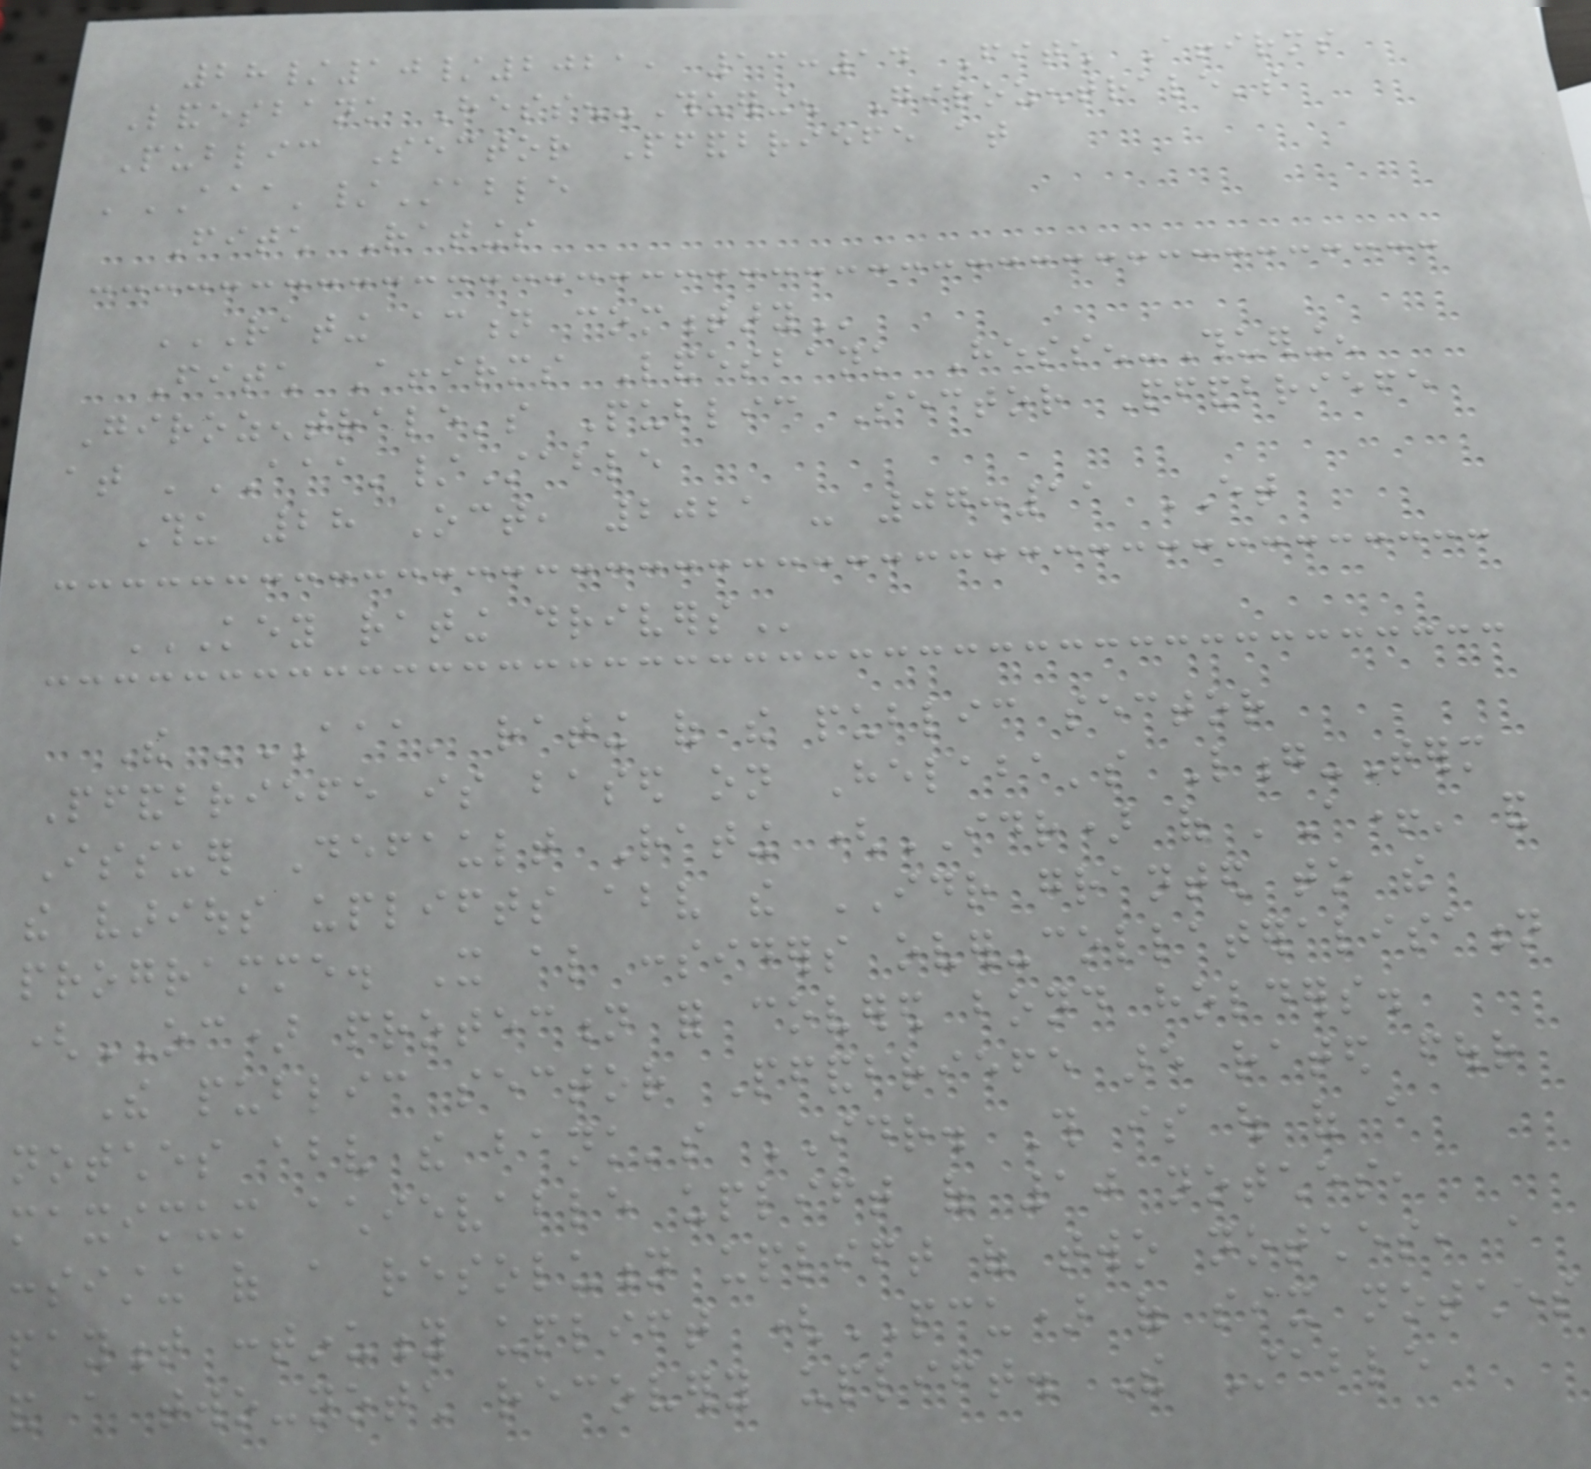28/10/2021, 13:14 Fitch Affirms
Landesbank Hessen-Thueringen Girozentrale's
Public Sector Pfandbriefe at
'AAA'/Stable
Fitch Ratings
RATING ACTION COMMENTARY
Fitch Affirms Landesbank Hessen-Thueringen
Girozentrale's Public Sector Pfandbriefe
at 'AAA'/Stable
Thu 28 Oct, 2021 - 07:11 ET
KEY RATING DRIVERS
The 'AAA' rating of the public sector
Pfandbriefe is based on Helaba's Long-Term
Issuer Default Rating (IDR) of 'A+' and
the various uplifts above the IDR granted to the
programme. It also considers over-collateralisation
(OC) protection for covered bond holders.
The public sector Pfandbriefe are rated four
notches above the bank's IDR. This is out of a
maximum achievable uplift of 10 notches,
consisting of a resolution uplift of two notches, a
payment continuity uplift (PCU) of six notches
and a two-notch recovery uplift. The Stable
